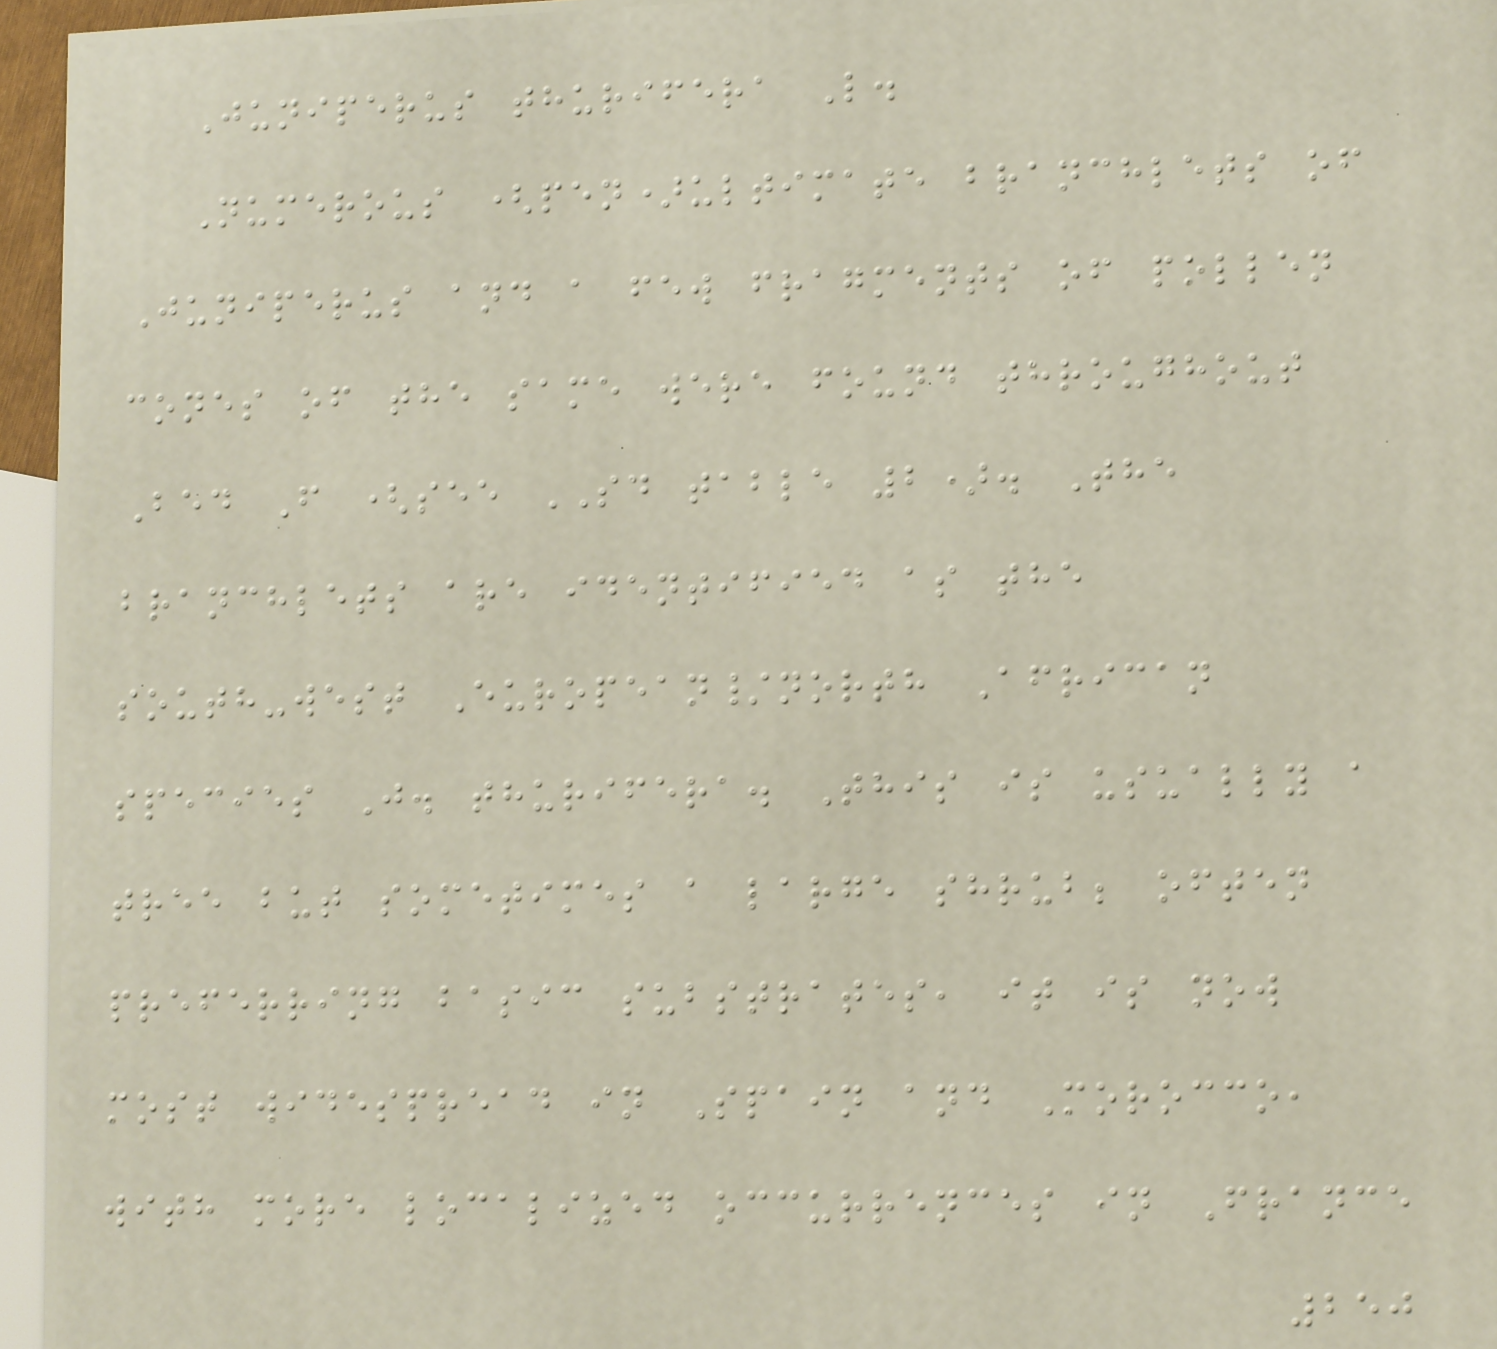Juniperus thurifera L.
Numerous (pen)ultimate branchlets of
Juniperus and a few fragments of pollen
cones of the same were found throughout
Bed F (see SD table 2). The
branchlets are identified as the
south-west European/north African
species J. thurifera. This is usually a
tree but sometimes a large shrub; often
preferring basic substrates, it is now
most widespread in Spain and Morocco,
with more localized occurrences in France
250
